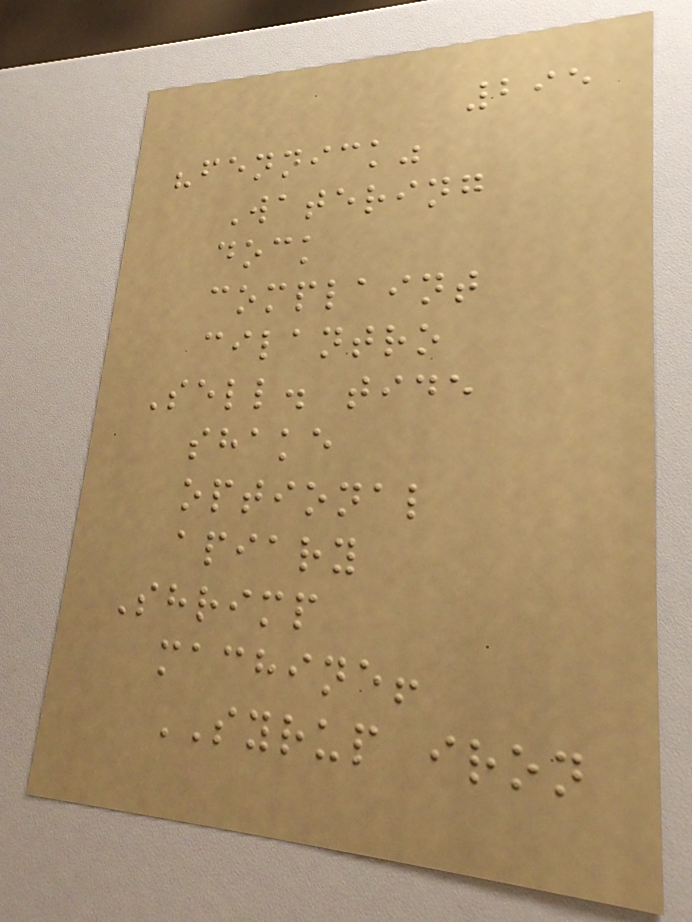295
"fennick"
Watering
dock
complaint
cilantro
Sell. tide
shake
optional
apiary
Shrimp
machine!
SYRUP iron
